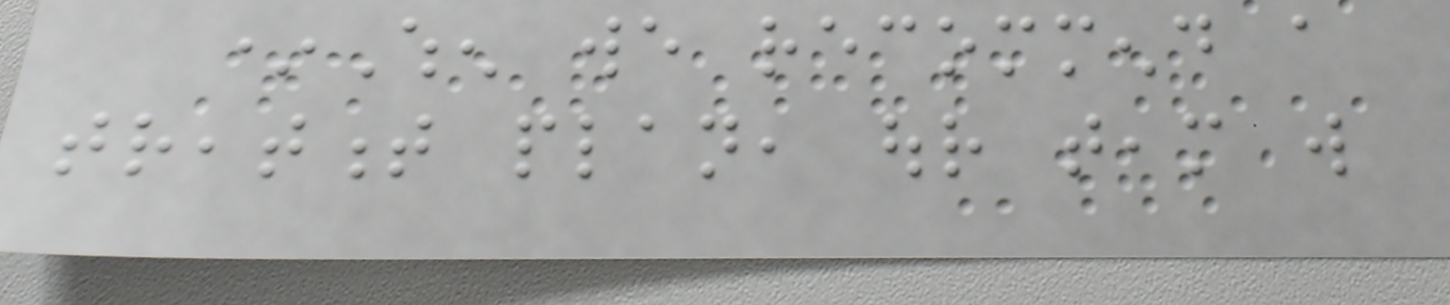*When we recommend a
treatment plan, our team will
